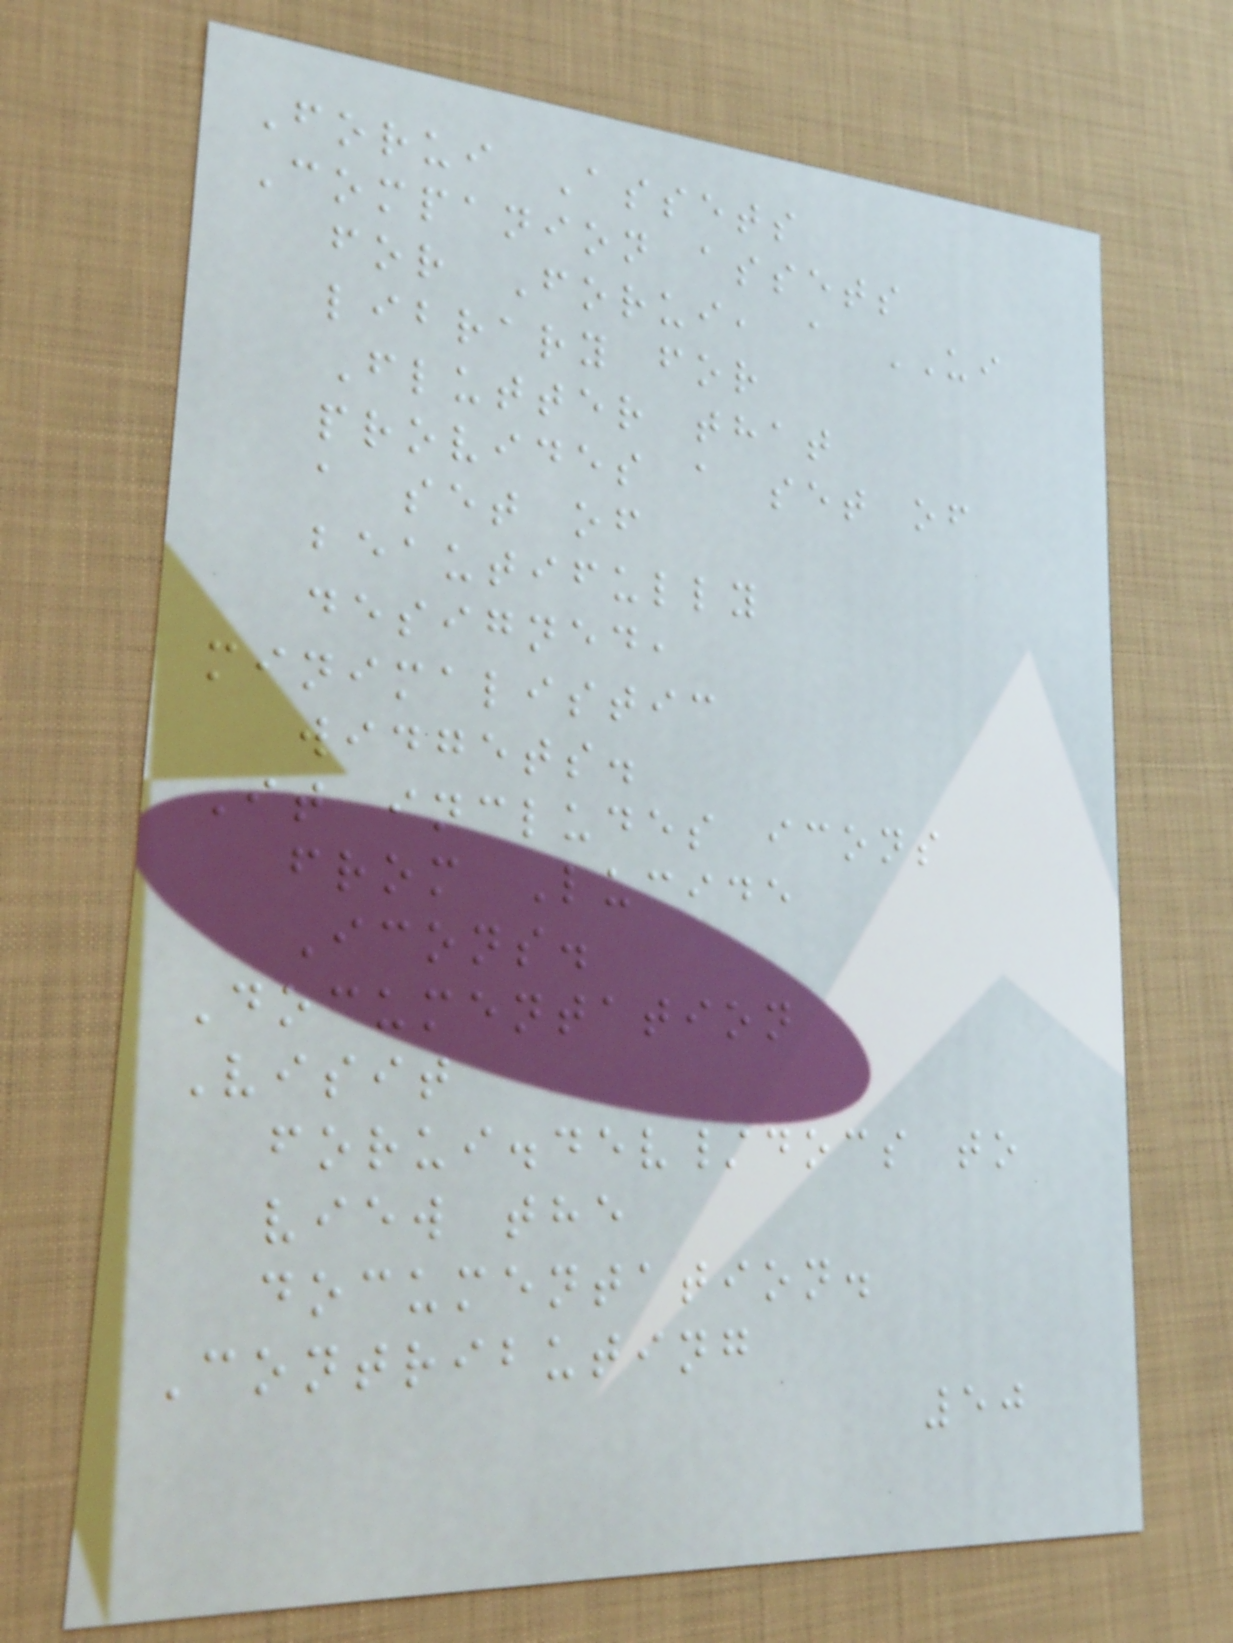Forui Assets
Companion assets
for Forui, a UI
library for
Flutter that
provides a set of
a set of
beautifully
designed,
minimalistic
widgets.
It includes icons
from Lucide
Icons.
Documentation
Visit
forui.dev/docs to
view the
documentation.
Contributing
50
